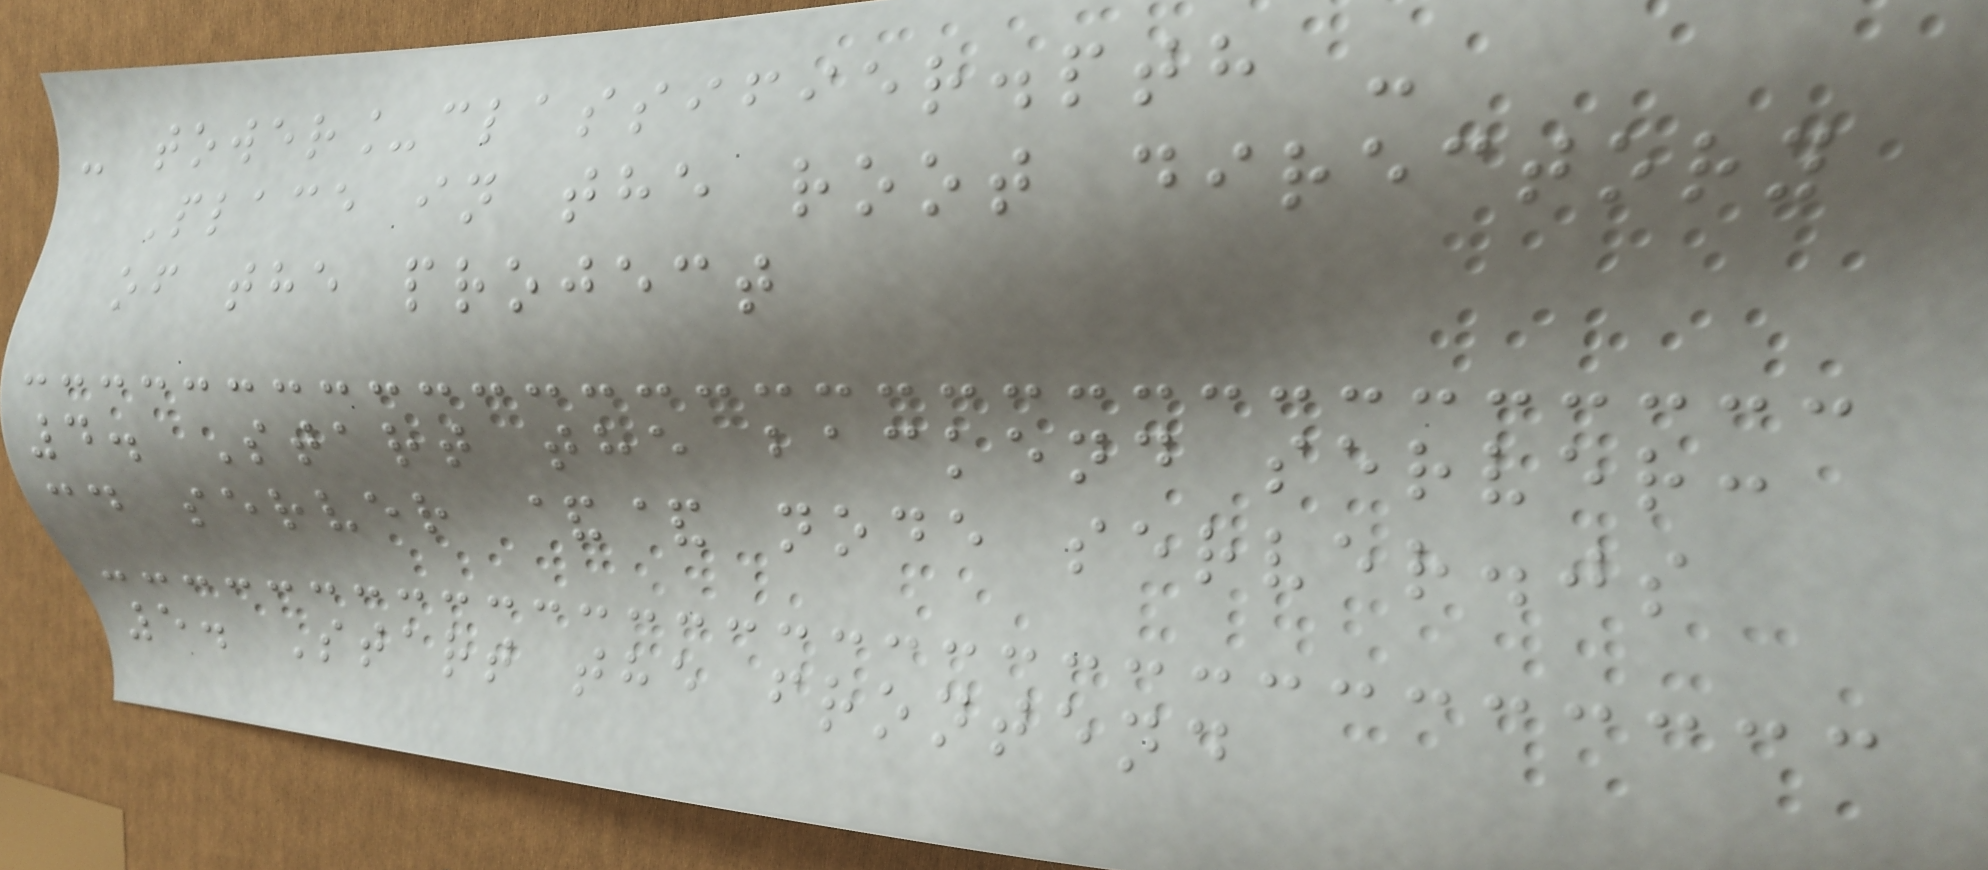- tower_classifier.pth -
Place in the root directory
of the project
4. Start the backend server:
cd server && node server.js
5. Start the frontend
